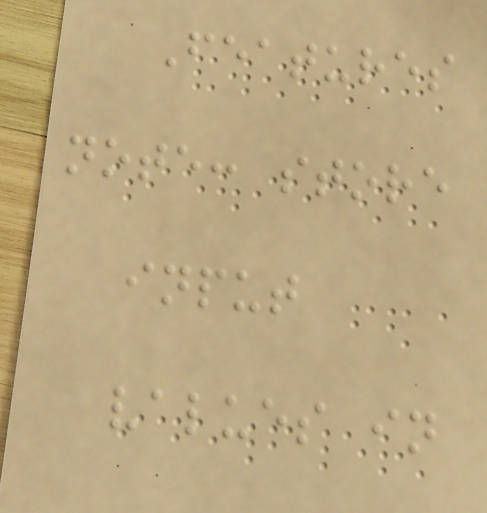Features
note: store
input
values in
